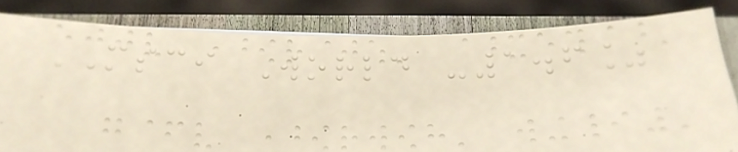MSCI World -1.6%
